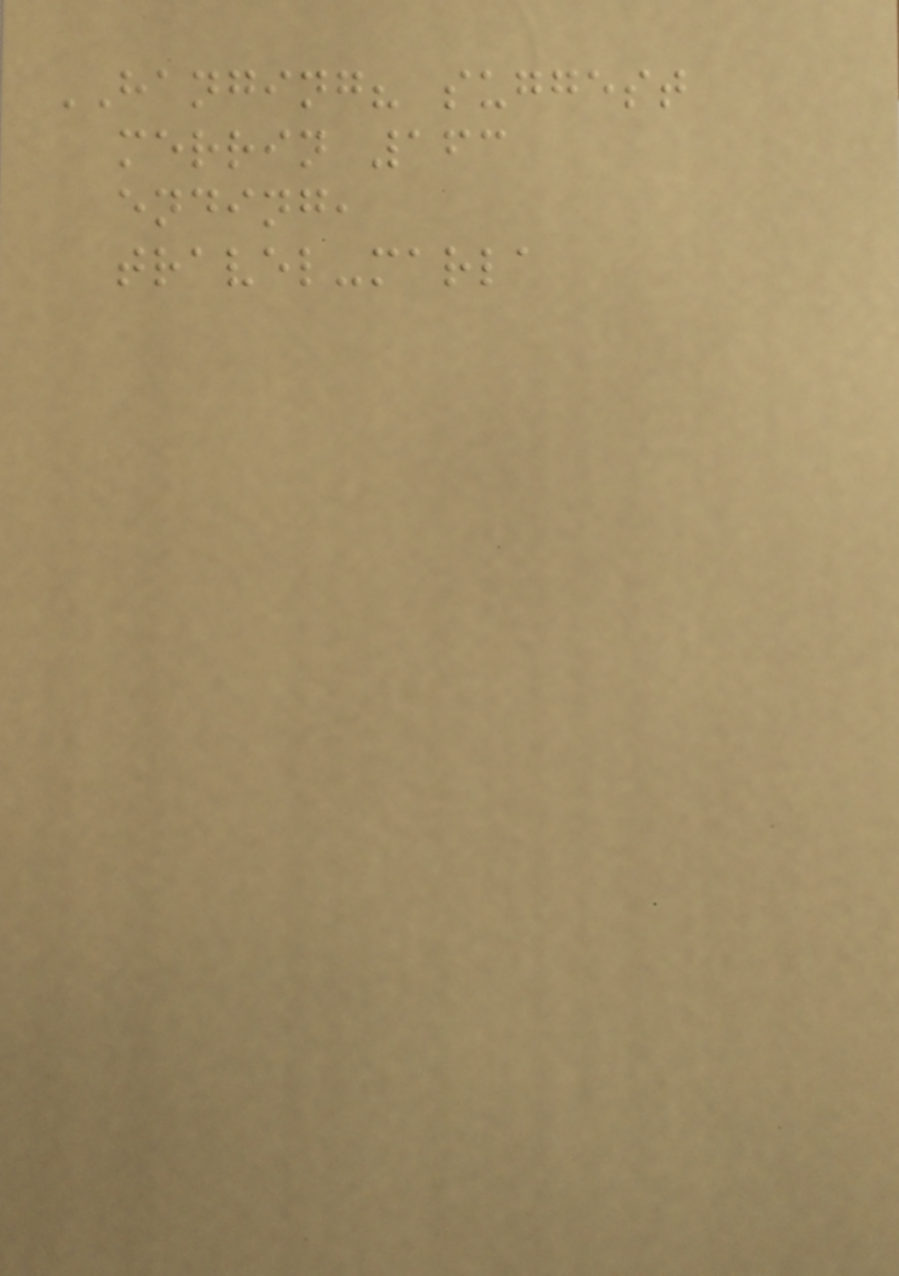HANGING? suggest
merrin 163
ending,
travel-marla
